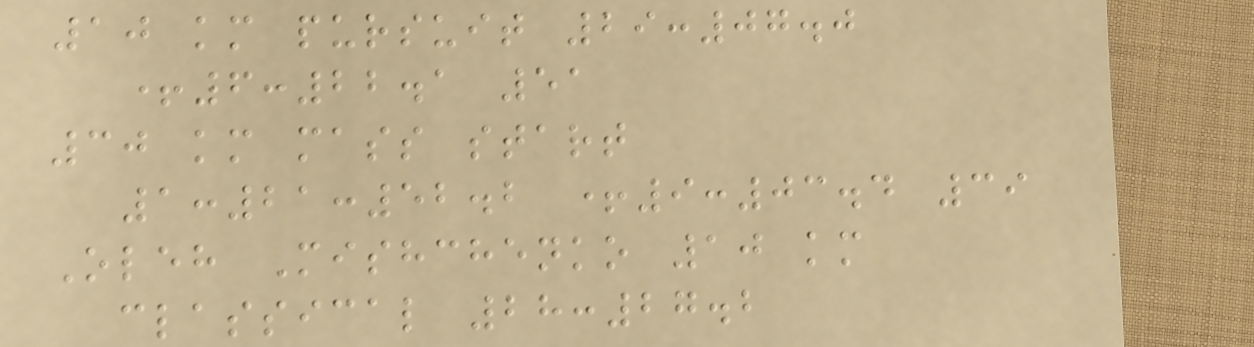10 km pursuit 29:07.0
+6:22.1 51
30 km mass start
1:21:52.2 +9:03.4 39
Oleh Mishchenko 10 km
classical 28:27.2
